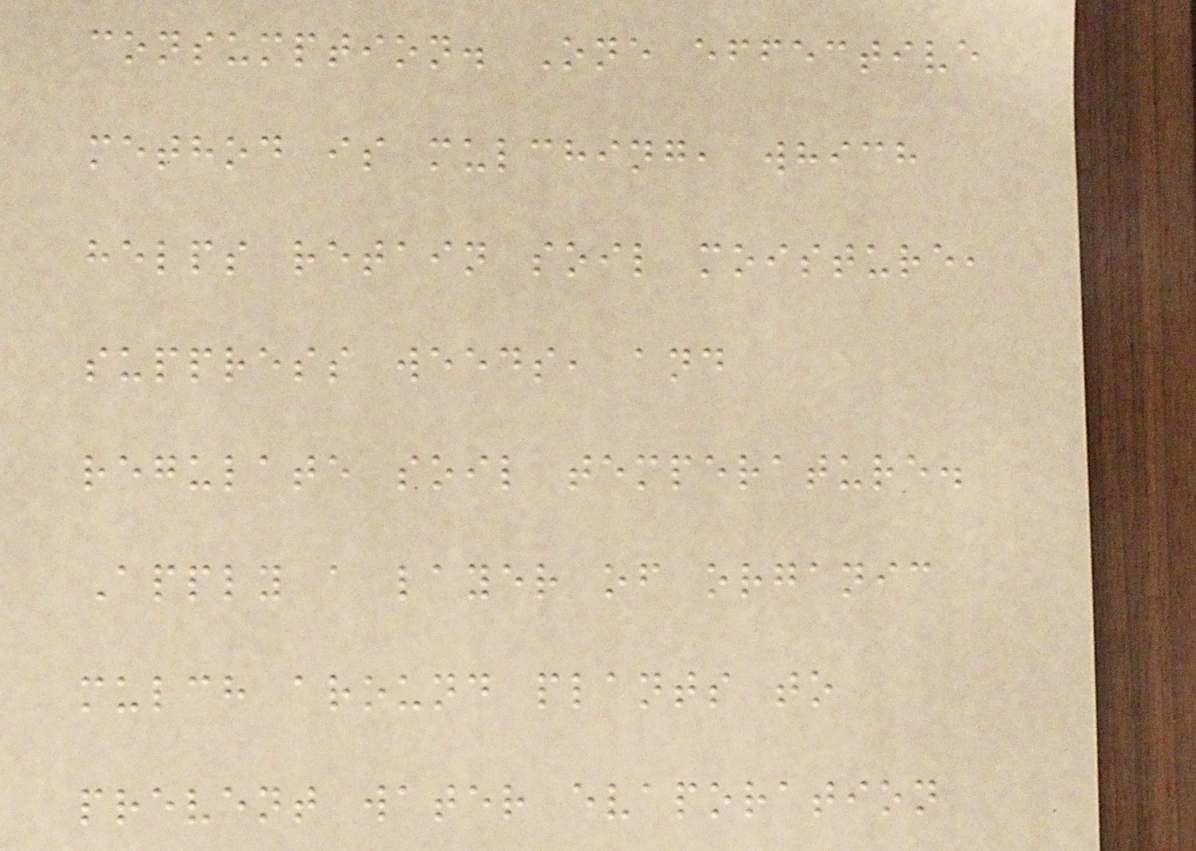consumption. One effective
method is mulching, which
helps retain soil moisture,
suppress weeds, and
regulate soil temperature.
Apply a layer of organic
mulch around plants to
prevent water evaporation
